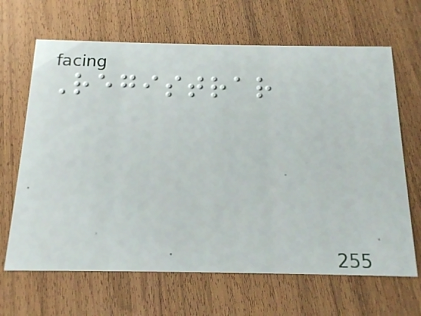Registrar
